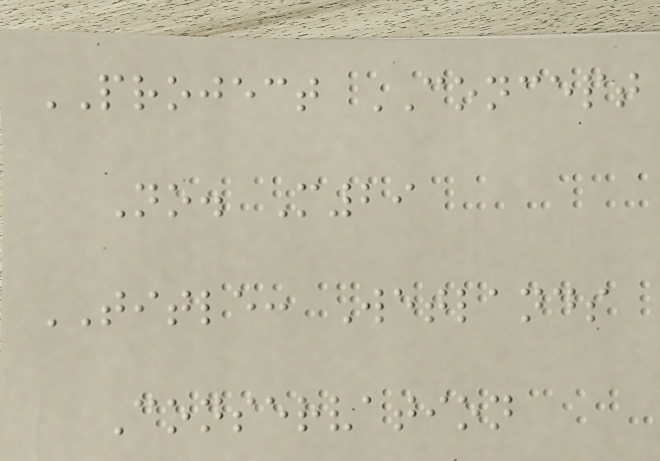PROJECT CONCEPT
No. M29
TITLE: Wetlands
Conservation
